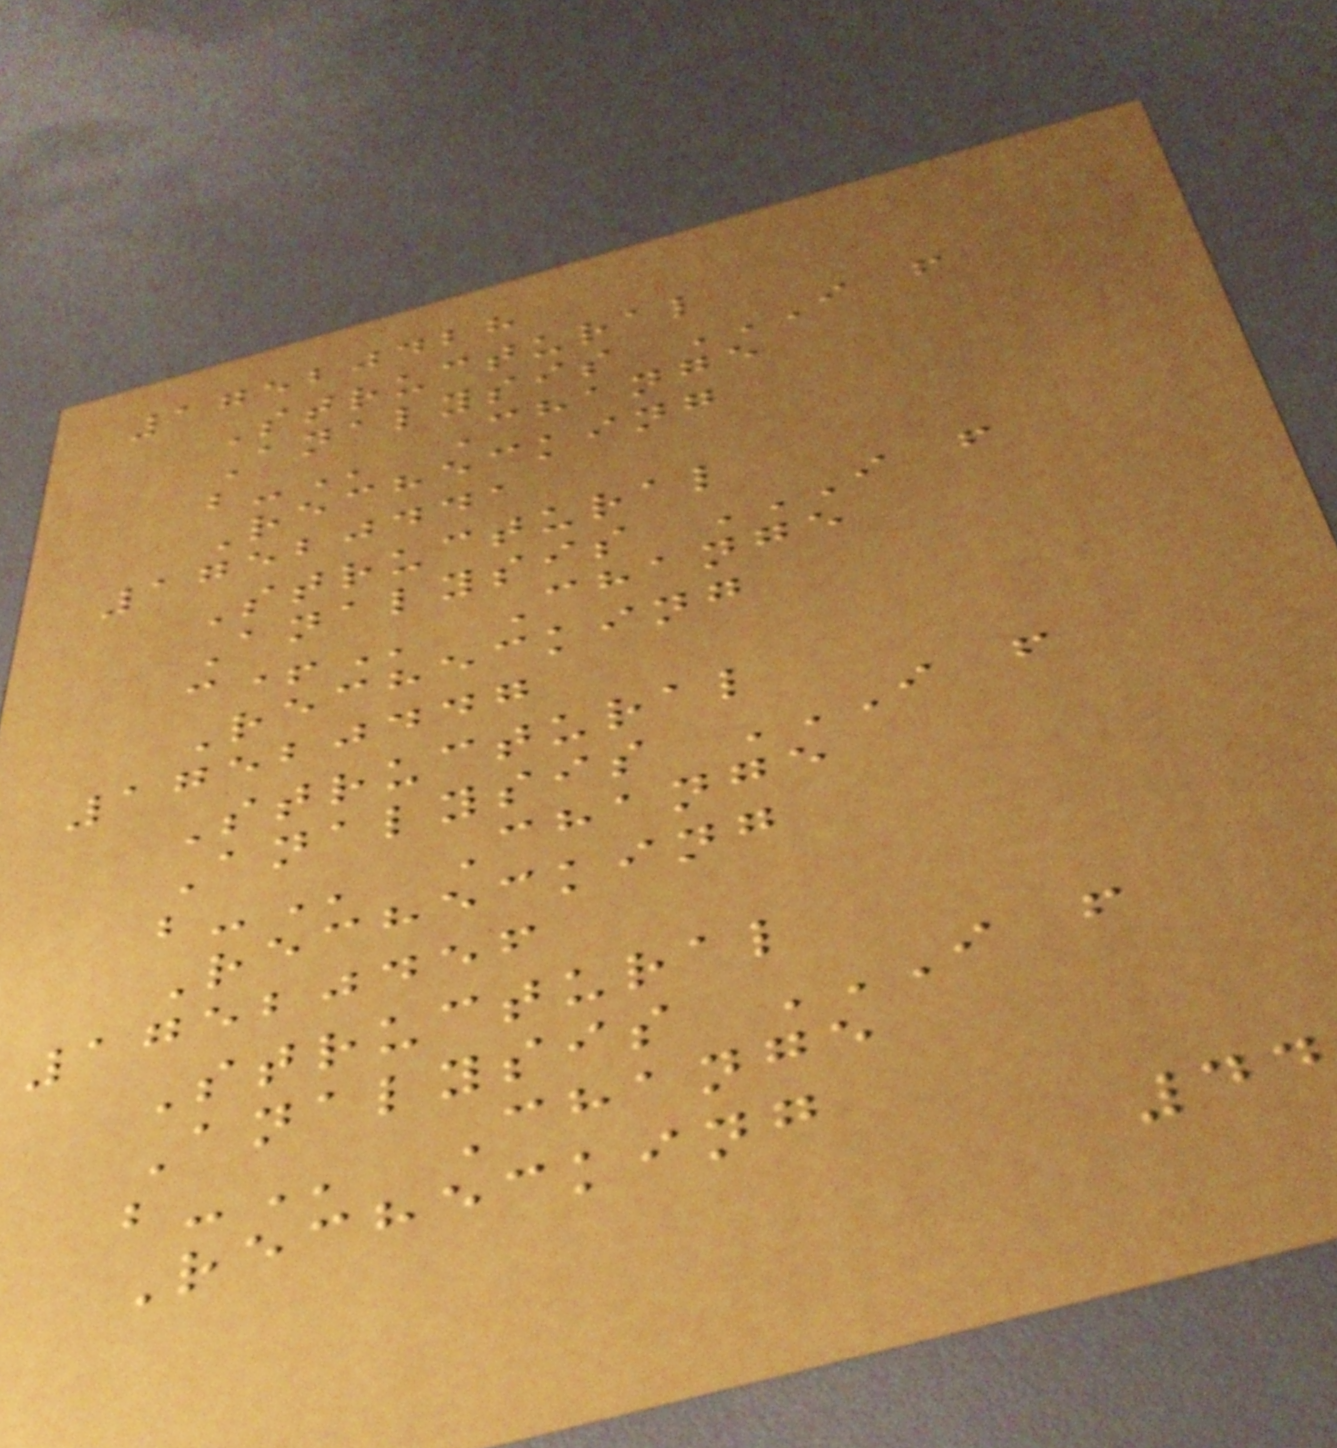17520428
Structural
Analysis I F
B- Change
Rechecking
17520441
Structural
Analysis I F
C+ Change
Rechecking
17520447
Structural
Analysis I F
B- Change
Rechecking
17520456
Structural
Analysis I F
B- Change
Rechecking
44
